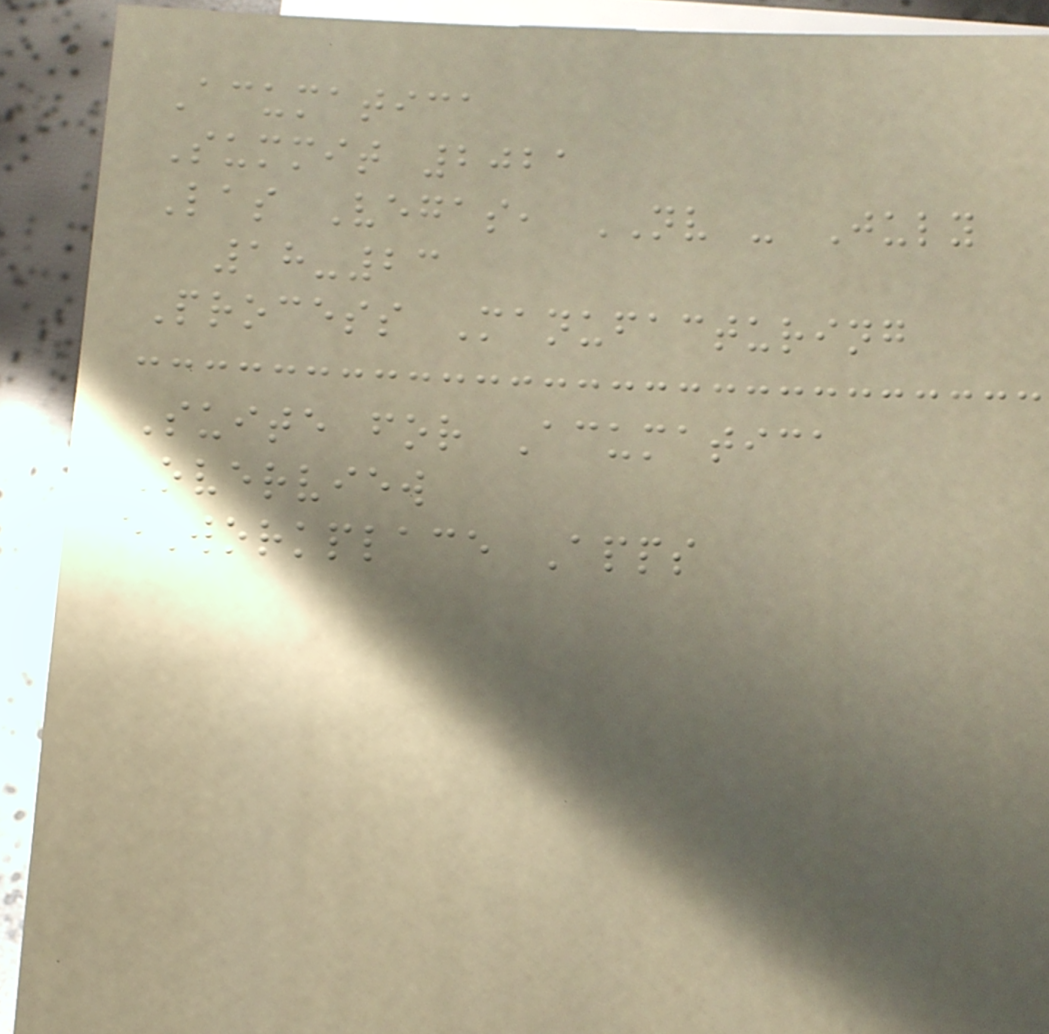Acumatica
Summit 2021
Las Vegas, NV - July
18-23
Process Manufacturing
Suite for Acumatica
Overview
eWorkplace Apps
